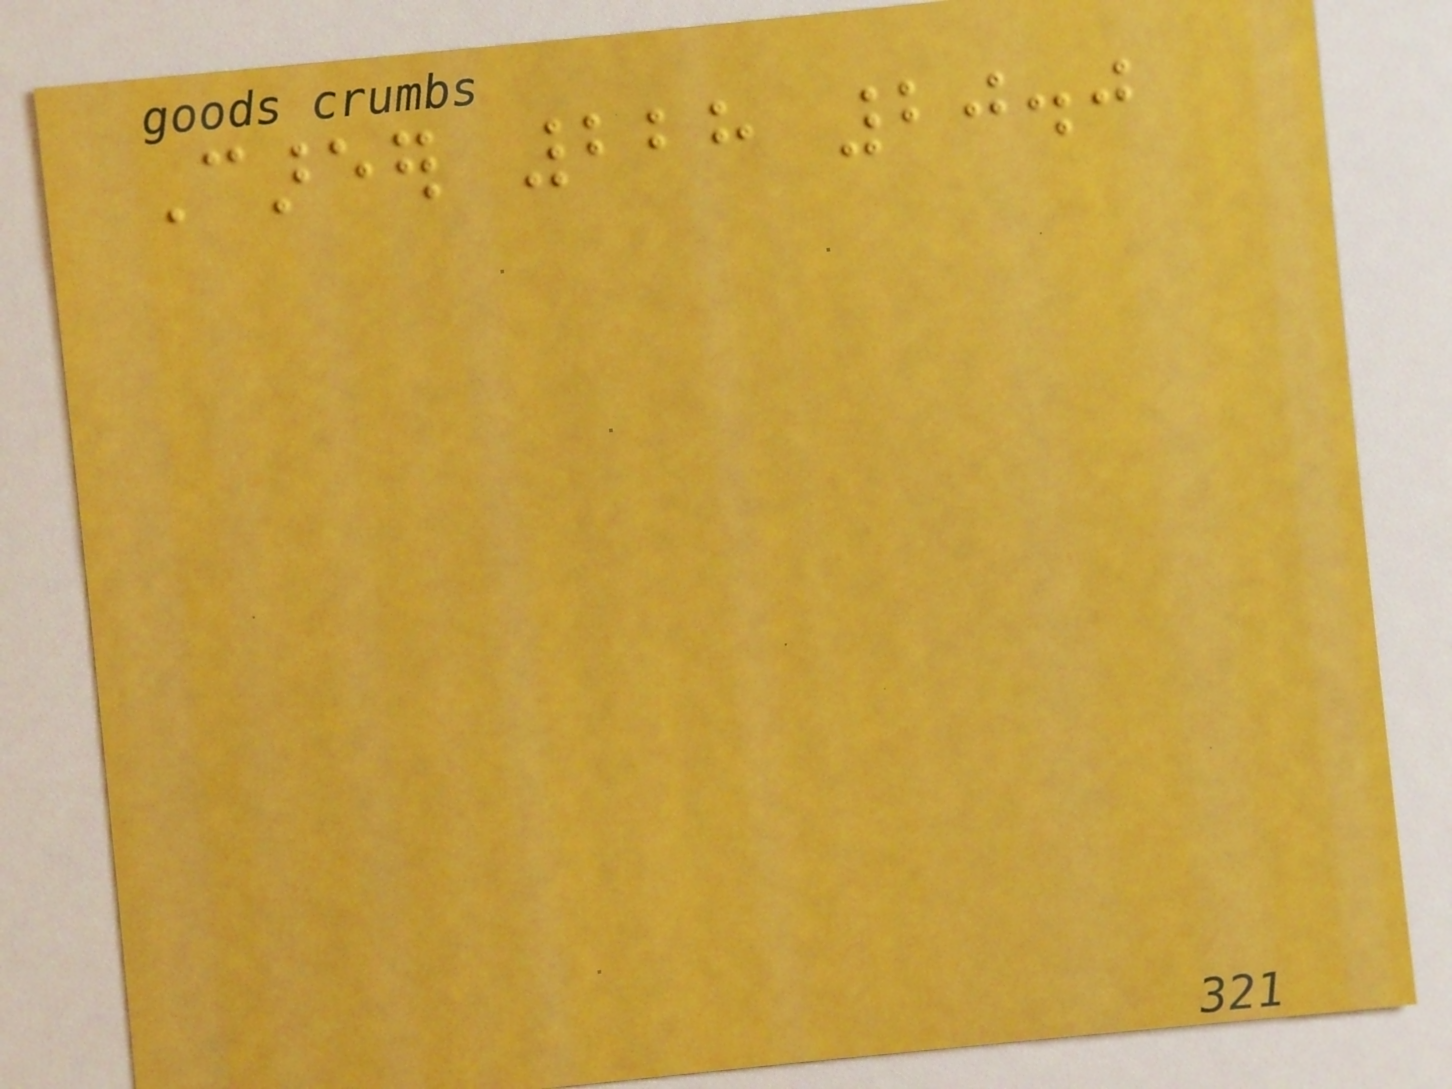Career 228 20.0
